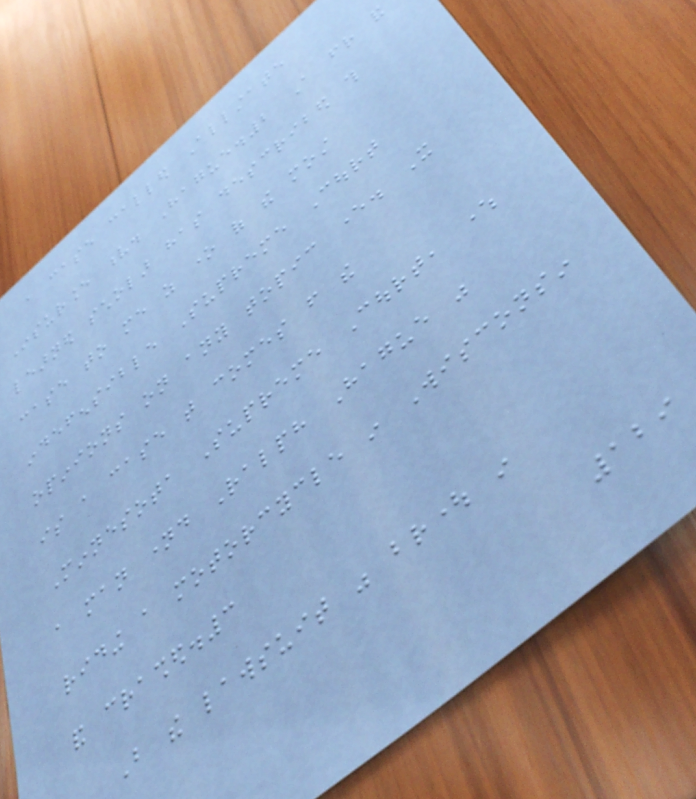a case called Allstate
Insurance v. Hague.2 A friend and
learned scholar has described this
case to me as one of the most
indefensible Supreme Court
opinions on any topic ever. It
is a case that comes from the
Minnesota Supreme Court, where
a man named Ralph Hague was
riding a motorcycle in Wisconsin
and crashed.3
But the lawsuit was brought in
129
